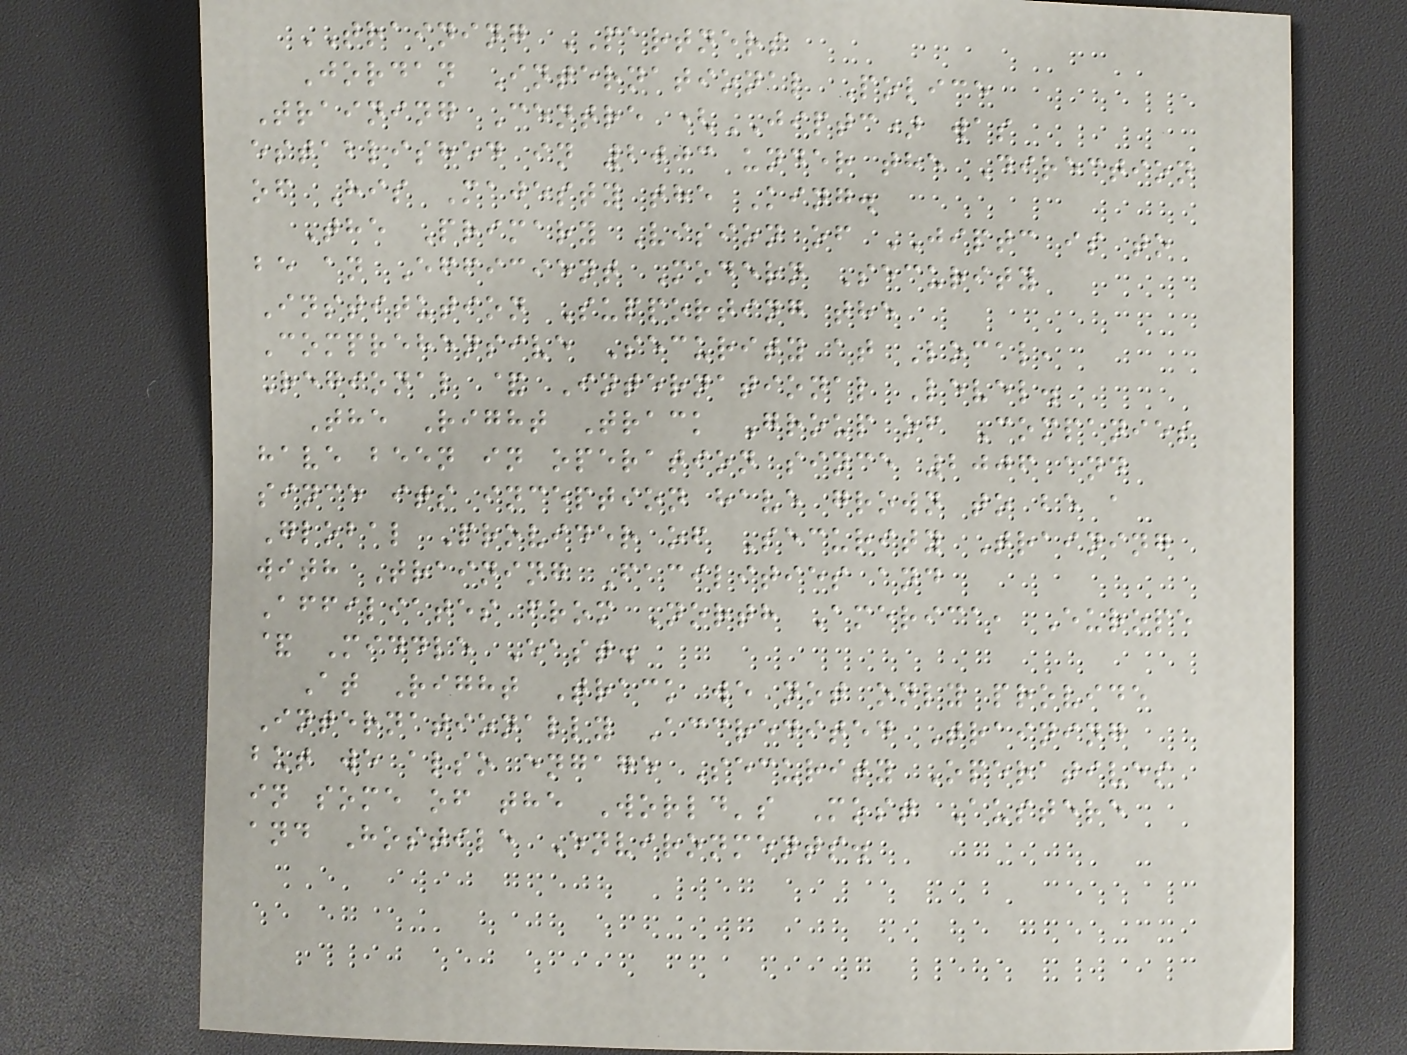TRAINING PARTNERS
Jordan International Police
Training Centre (JIPTC) was
established in 2003 under the Direction
of His Majesty the King.
The Primary Vision of JIPTC is to
be an Efficient Modern Security
Institution Supporting the
Comprehensive Security at Local,
Regional & International Level.
The Right Track Group of Companies
have been in operation since 2006 and
since its inception have grown to be a
Global Provider of Security Training
with Training Facilities and
Affiliates from North America, Europe
& Middle East.
At Right Track we not only provide
Internationally Accredited Training
but we also engage Security Operatives
in some of the World's Most Austere
and Hostile Environments.
